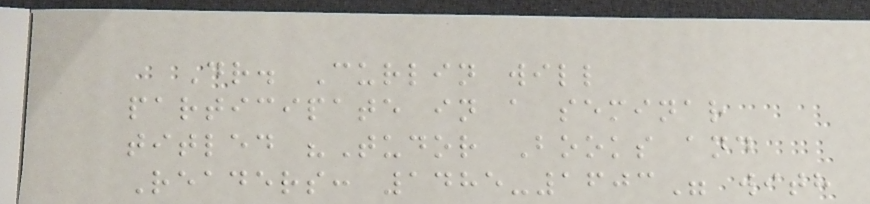Dr. Curlin will
participate in a seminar
titled "Tudor Books and
Readers: 1485-1603" with
